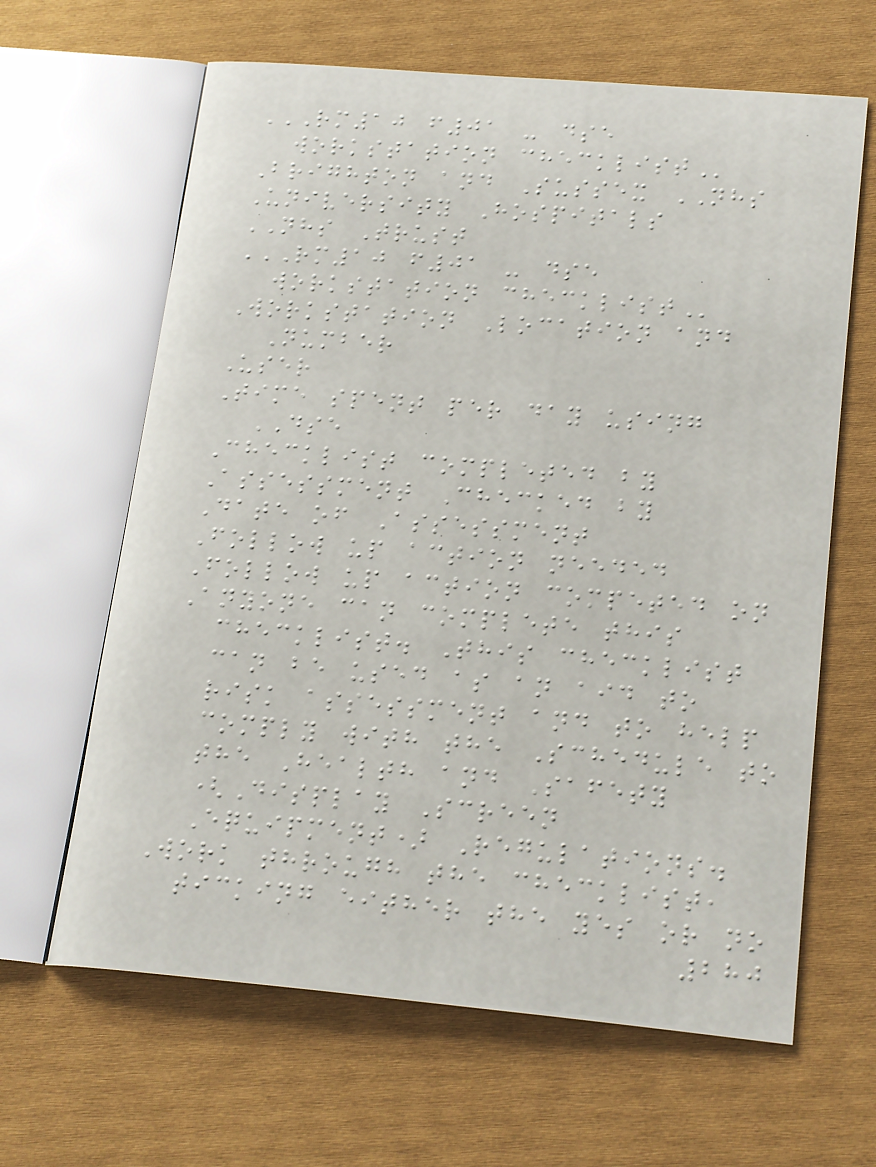RM10 F01 - DSE
WORKSTATION CHECKLIST
Brighton and Sussex NHS
University Hospitals
NHS Trust
RM10 F01 - DSE
WORKSTATION CHECKLIST
Workstation Location and
Number
User
Time spent per day using
DSE
Checklist completed by
Assessment Checked by
Date of Assessment
Follow up action needed
Follow up action competed on
Anyone can complete this
checklist. This checklist
can be used as an aid to
risk assessment and to help
comply with the Schedule to
the Health and Safety
(Display Screen
Equipment) Regulations.
Work through the checklist,
ticking either the yes or no
280
